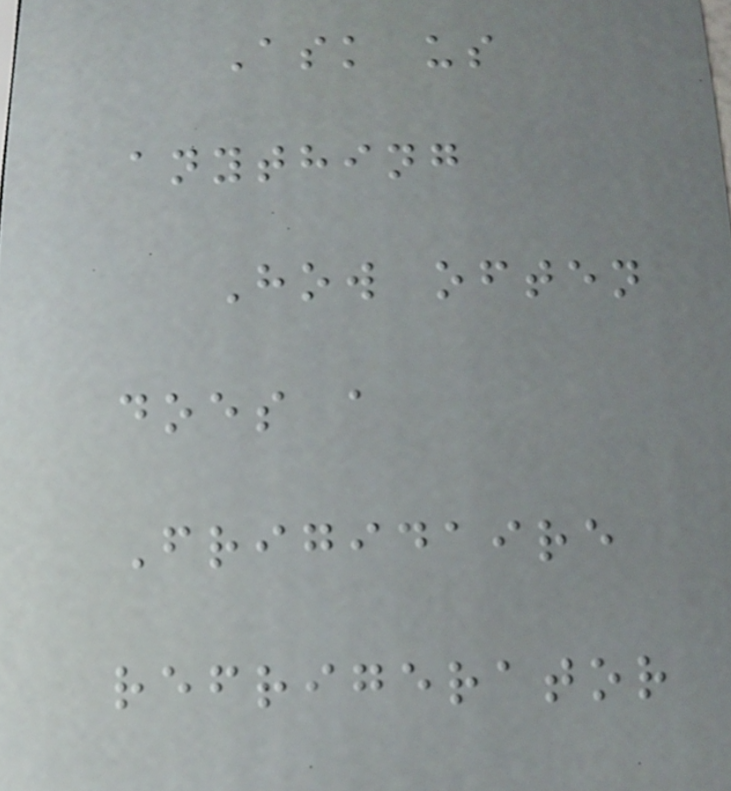Ask us
anything
How often
does a
Frigidaire
refrigerator
